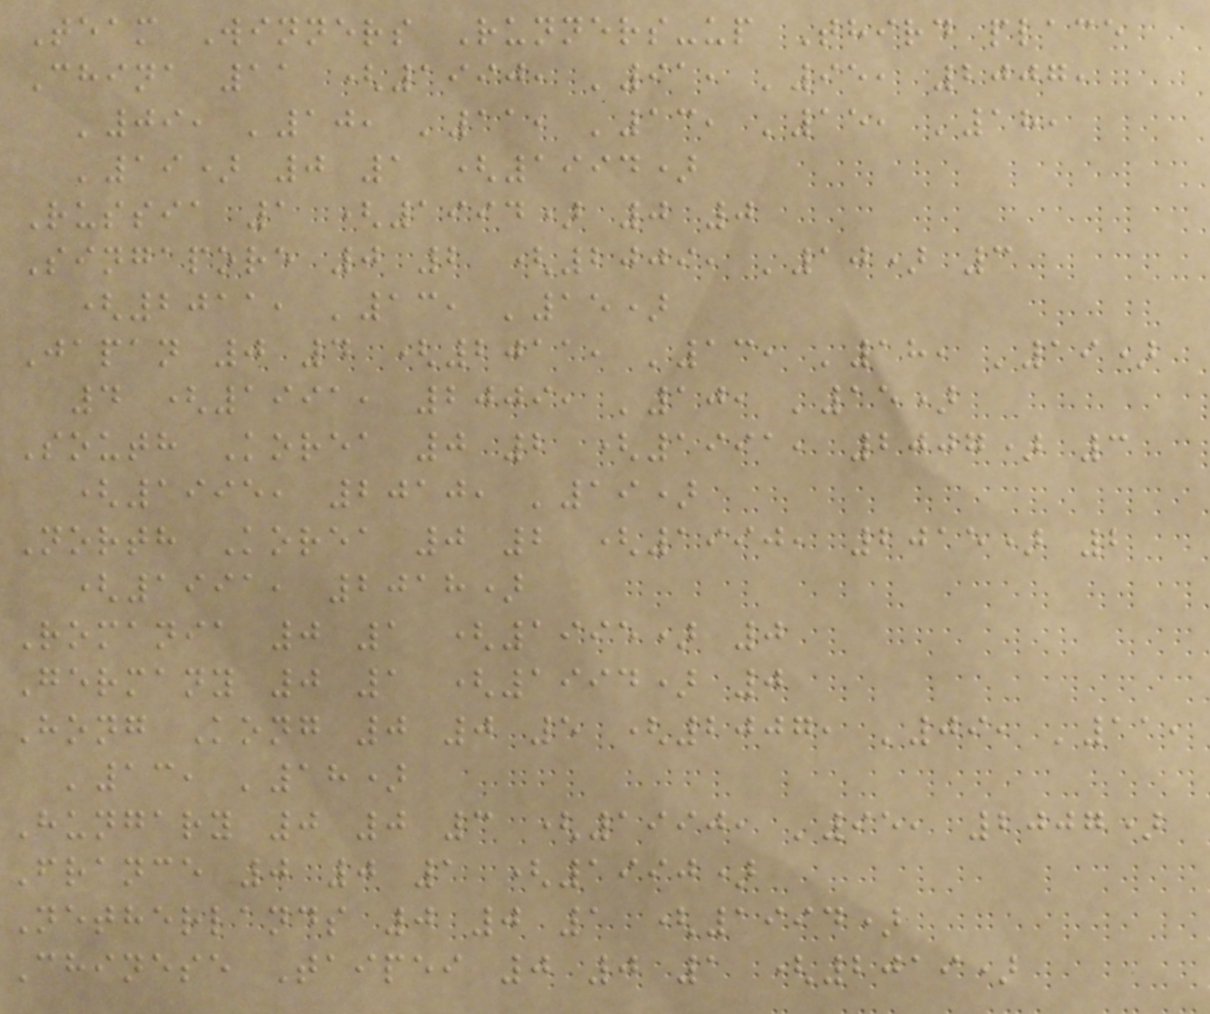Team Winners Runners-up Third place
China 11 (1990, '91, '95, 2007,
'09, '10, '11, '13, '15, '18,
'19) 0 1 (1994)
Russia 1 (1994) 0 0
Singapore 0 2 (2009, '10) 3
(2011, '13, '15)
Japan 0 4 (2011, '13, '18, '19)
4 (1991, 2009, '10, '15)
South Korea 0 2 (1991, 2007) 3
(1995, 2010, '19)
North Korea 0 2 (1990, 2015) 2
(1991, 2018)
Romania 0 1 (1995) 0
Germany 0 1 (1994) 0
Hong Kong 0 0 5 (2007, '09, '11,
'13, '18)
Hungary 0 0 3 (1990, '95, 2007)
France 0 0 1 (1990)
Netherlands 0 0 1 (1994)
Chinese Taipei 0 0 1 (2019)
